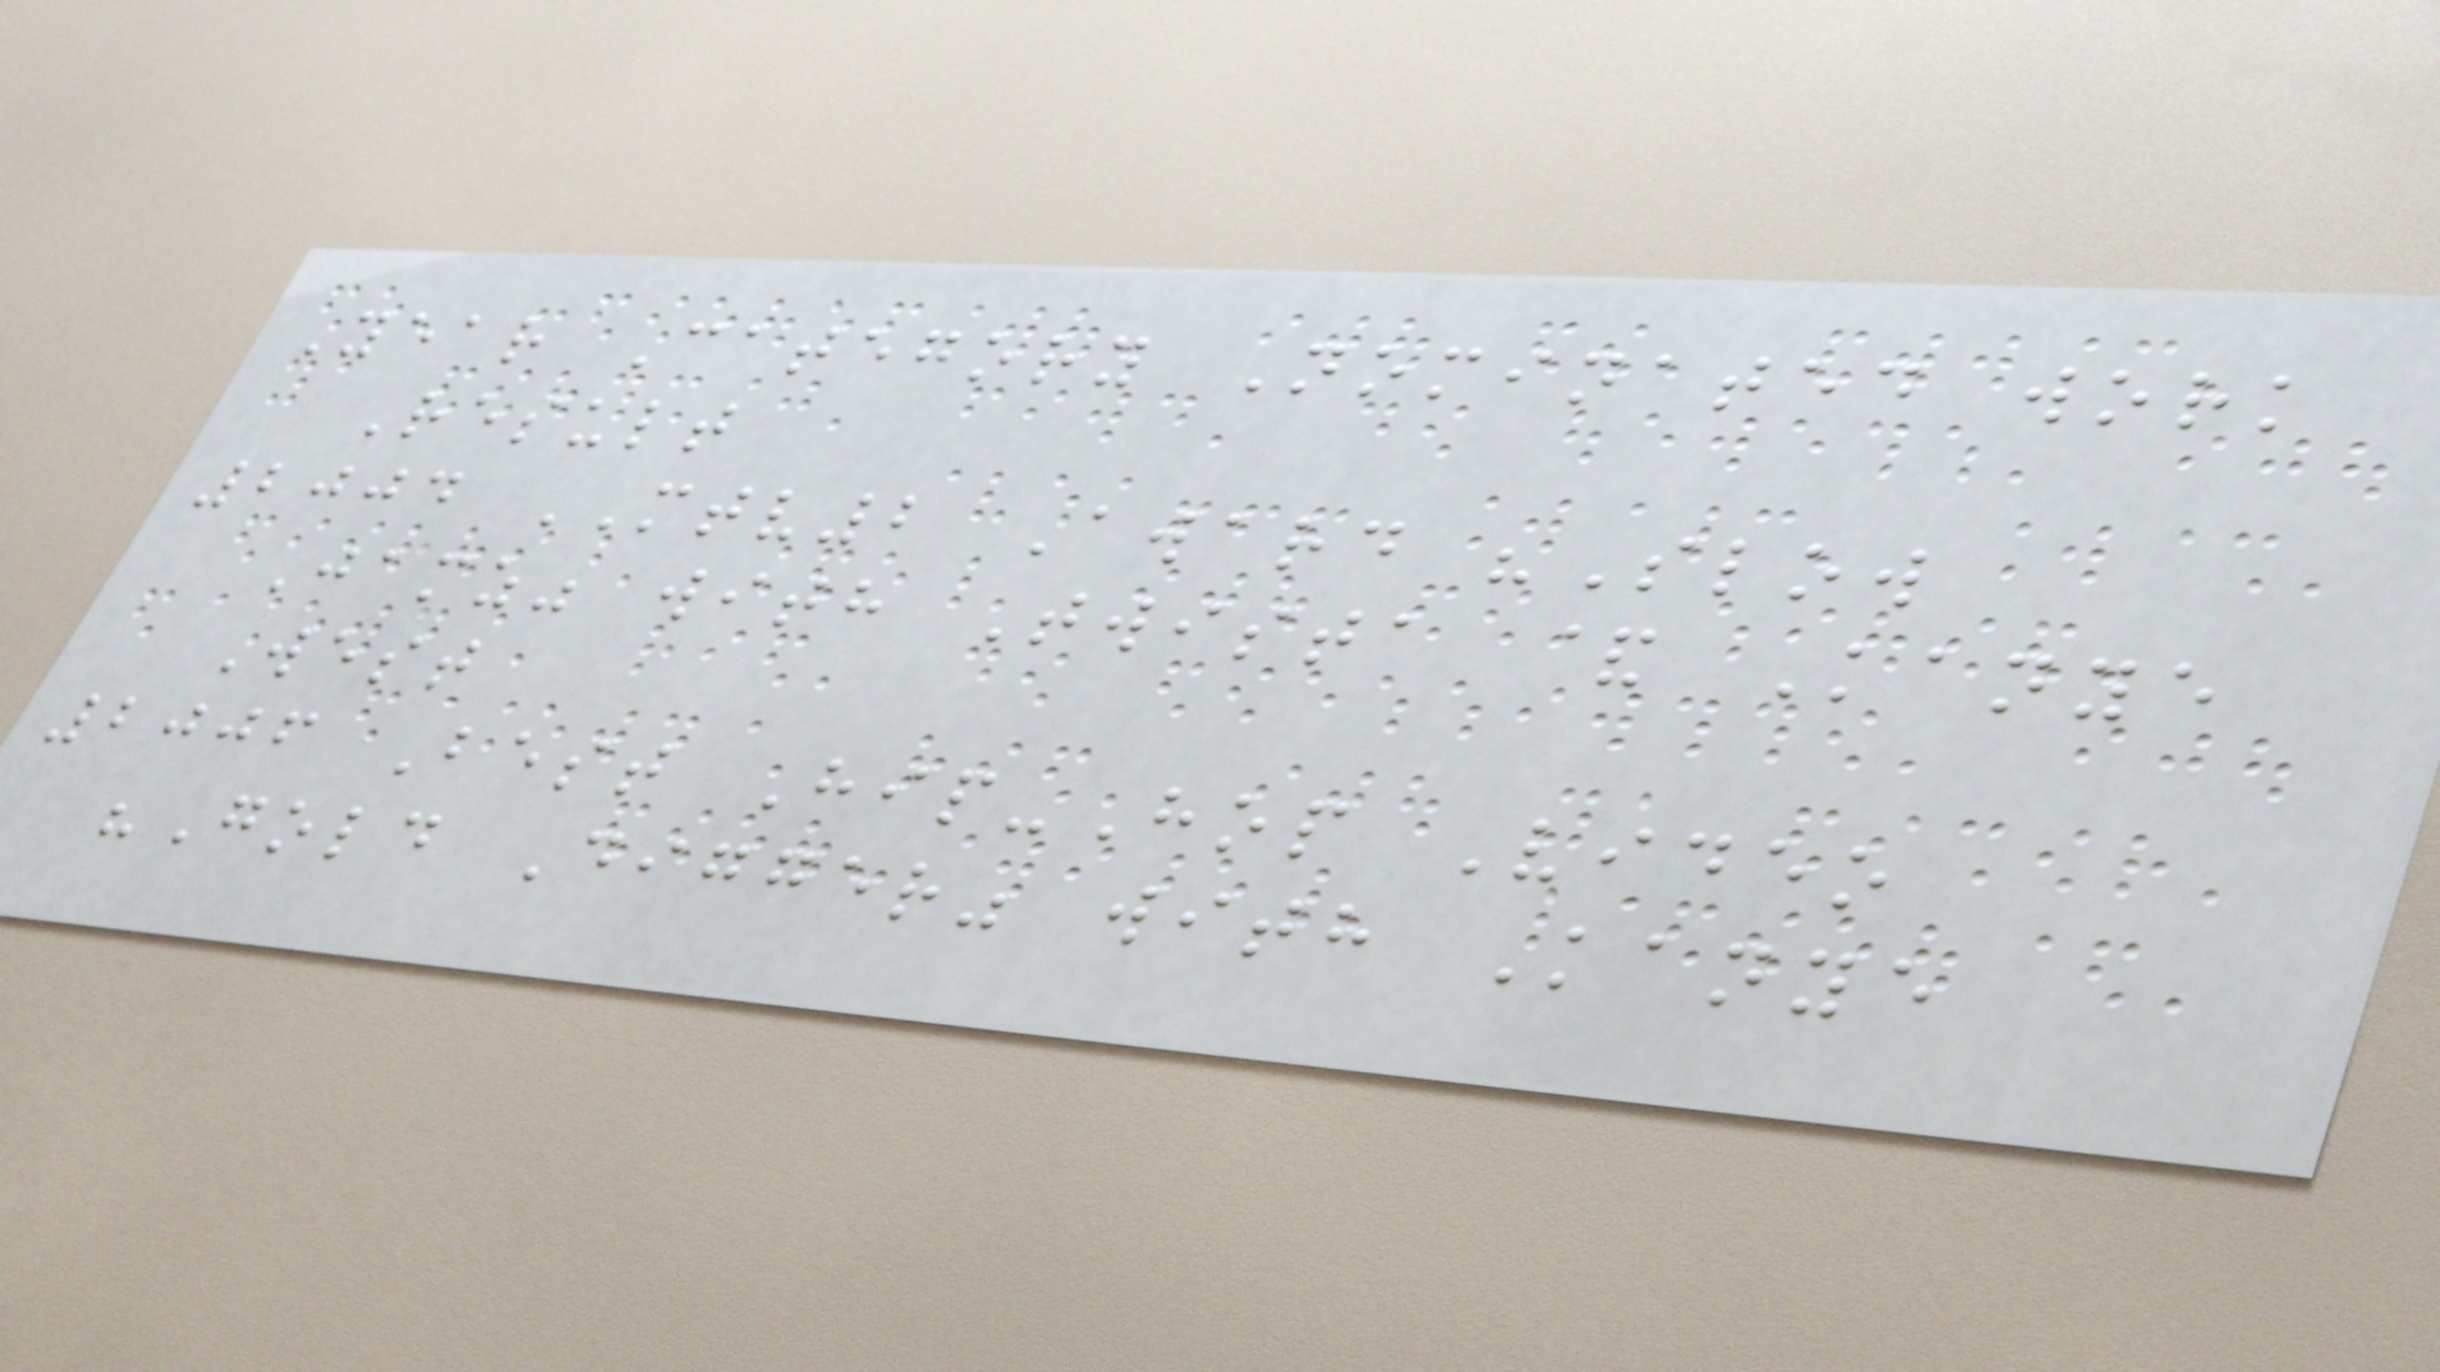Year Category Nominated work
Result
2004 MTV2 Award "Slow
Jamz" with Twista & Kanye
West
2006 Best Hip-Hop Video
"Gold Digger" with Kanye
